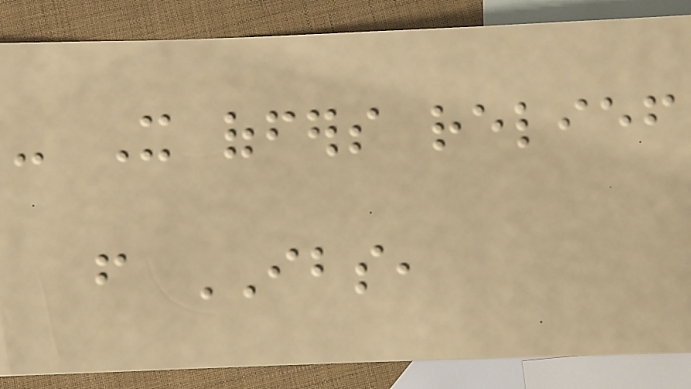- It offers relief
from IBS,
